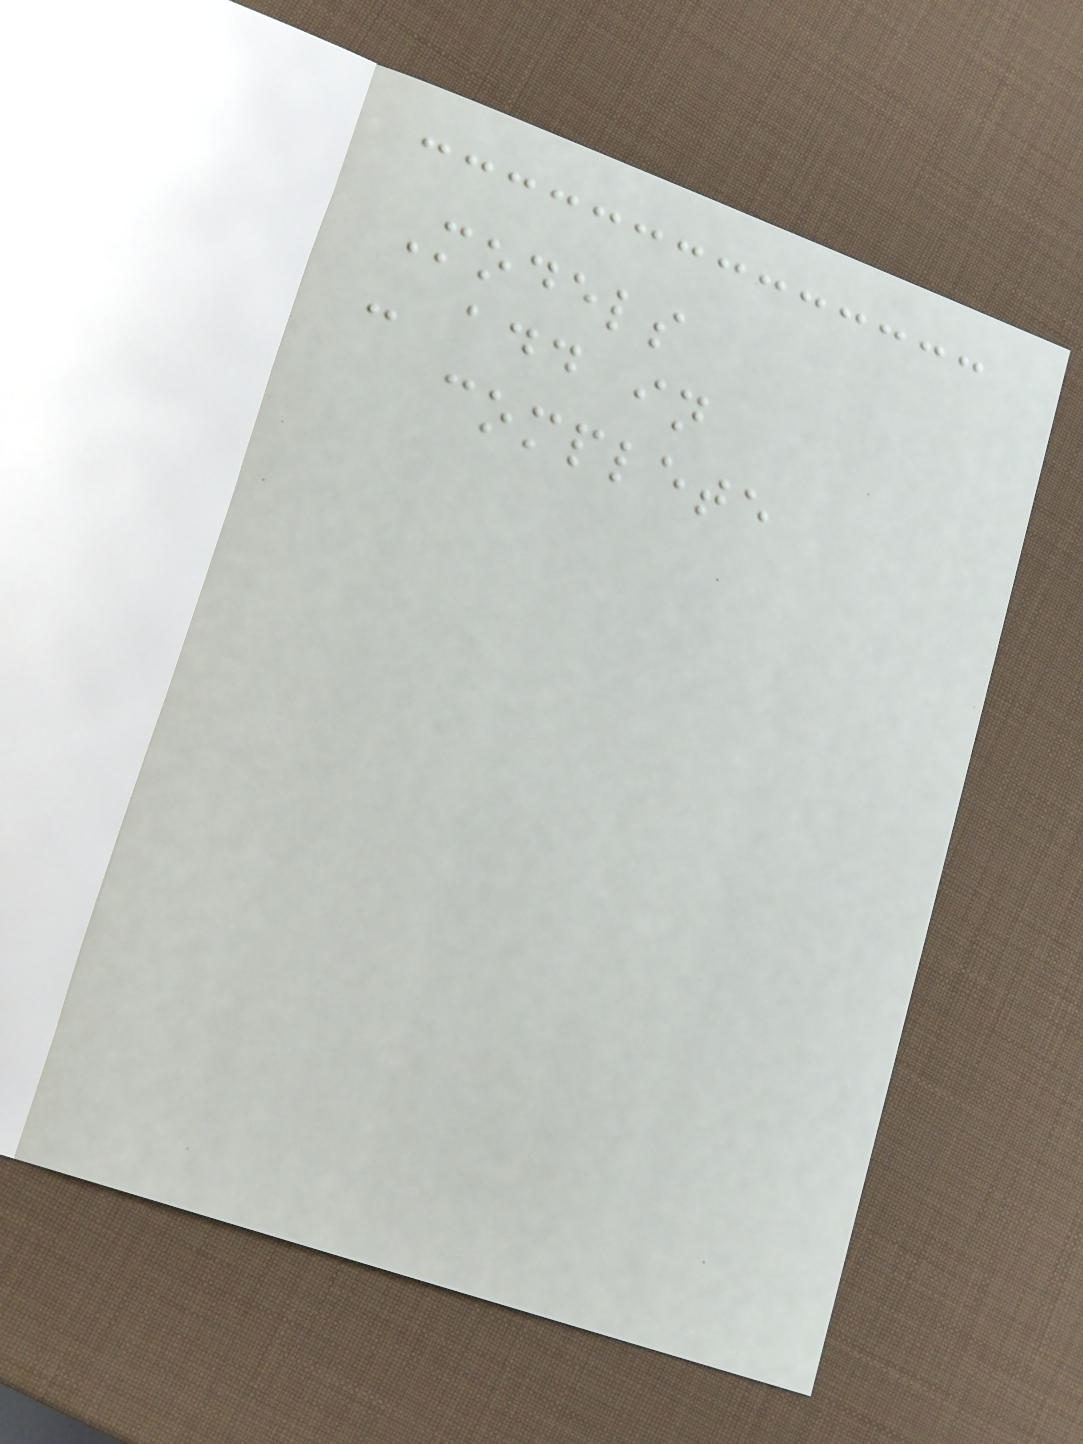Models
- add in
complete
